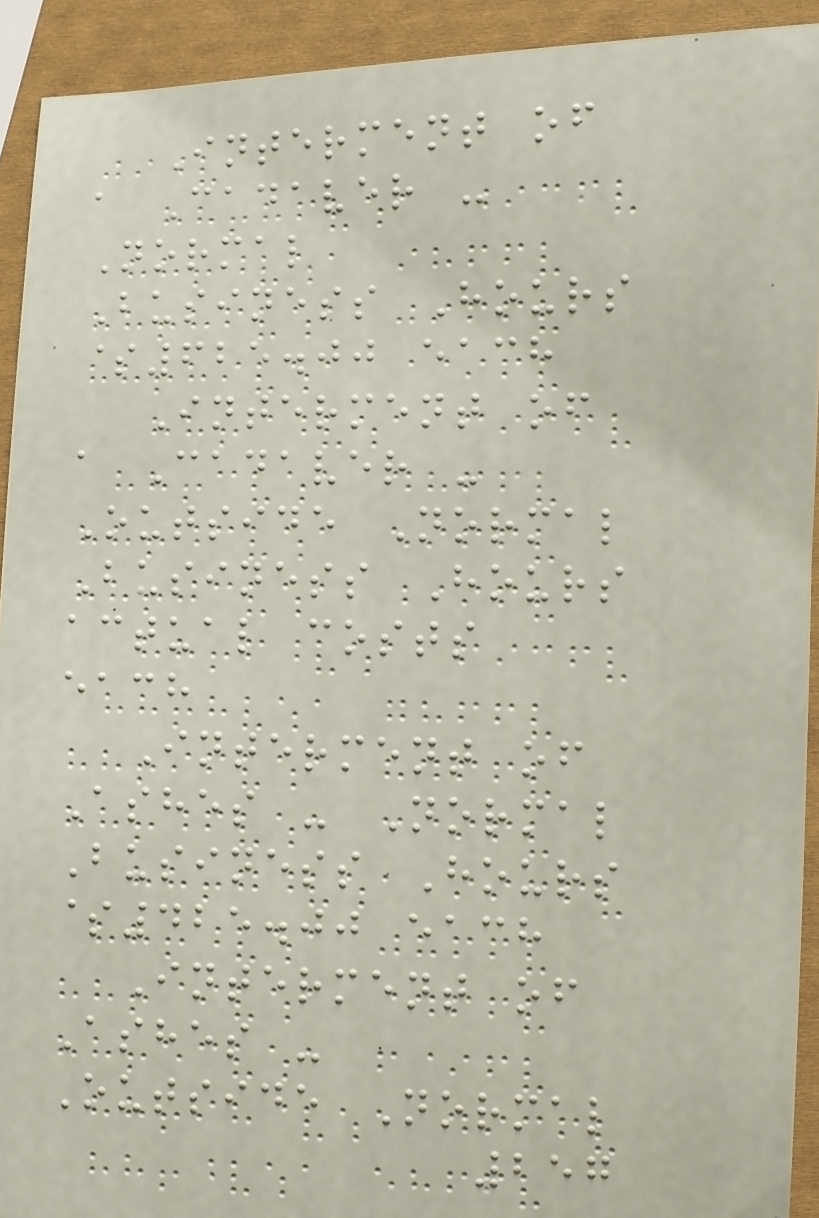Interment of
a Cadaver -
Normal
Business Hours
$625.00 each
Interment of
a Cadaver -
Outside Normal
Business Hours
actual costs
each
Interment of
Ashes - Normal
Business Hours
$425.00 each
Interment of
Ashes -
Outside Normal
257
